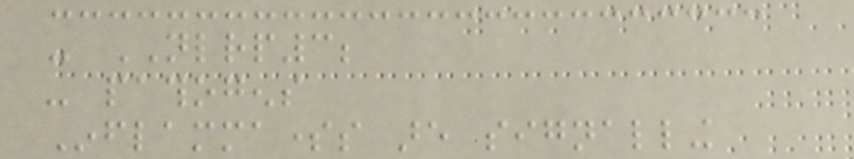- NLRP3;
- pathogens
Inflammasomes are signalling
